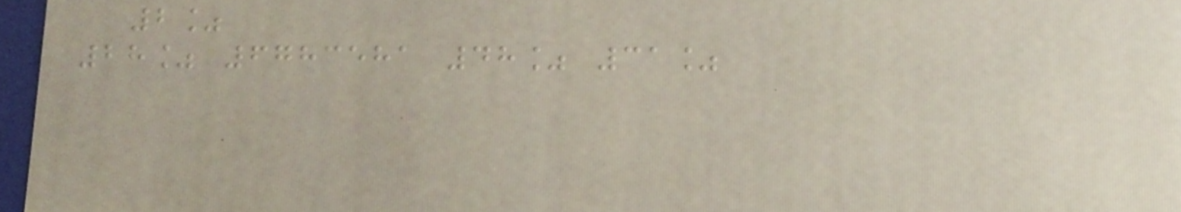2%
28% 6783581 48% 31%
